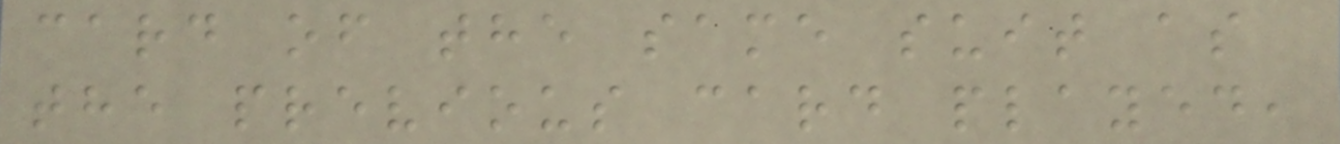card of the same suit as
the previous card played,
